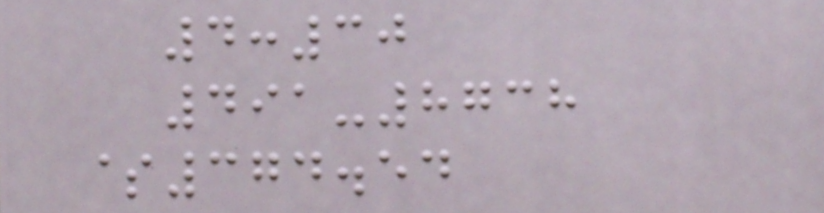4:30
491-8738
$374.54
